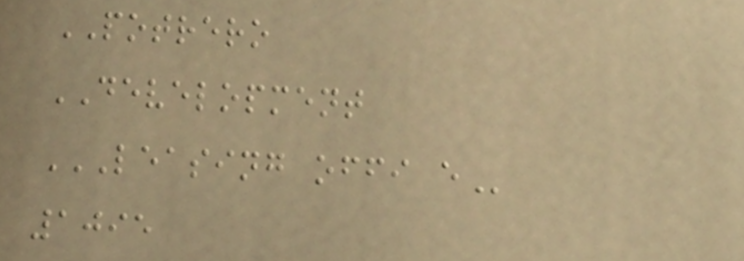POTRERO
DEVELOPMENT
LEASING OFFI E
1095
